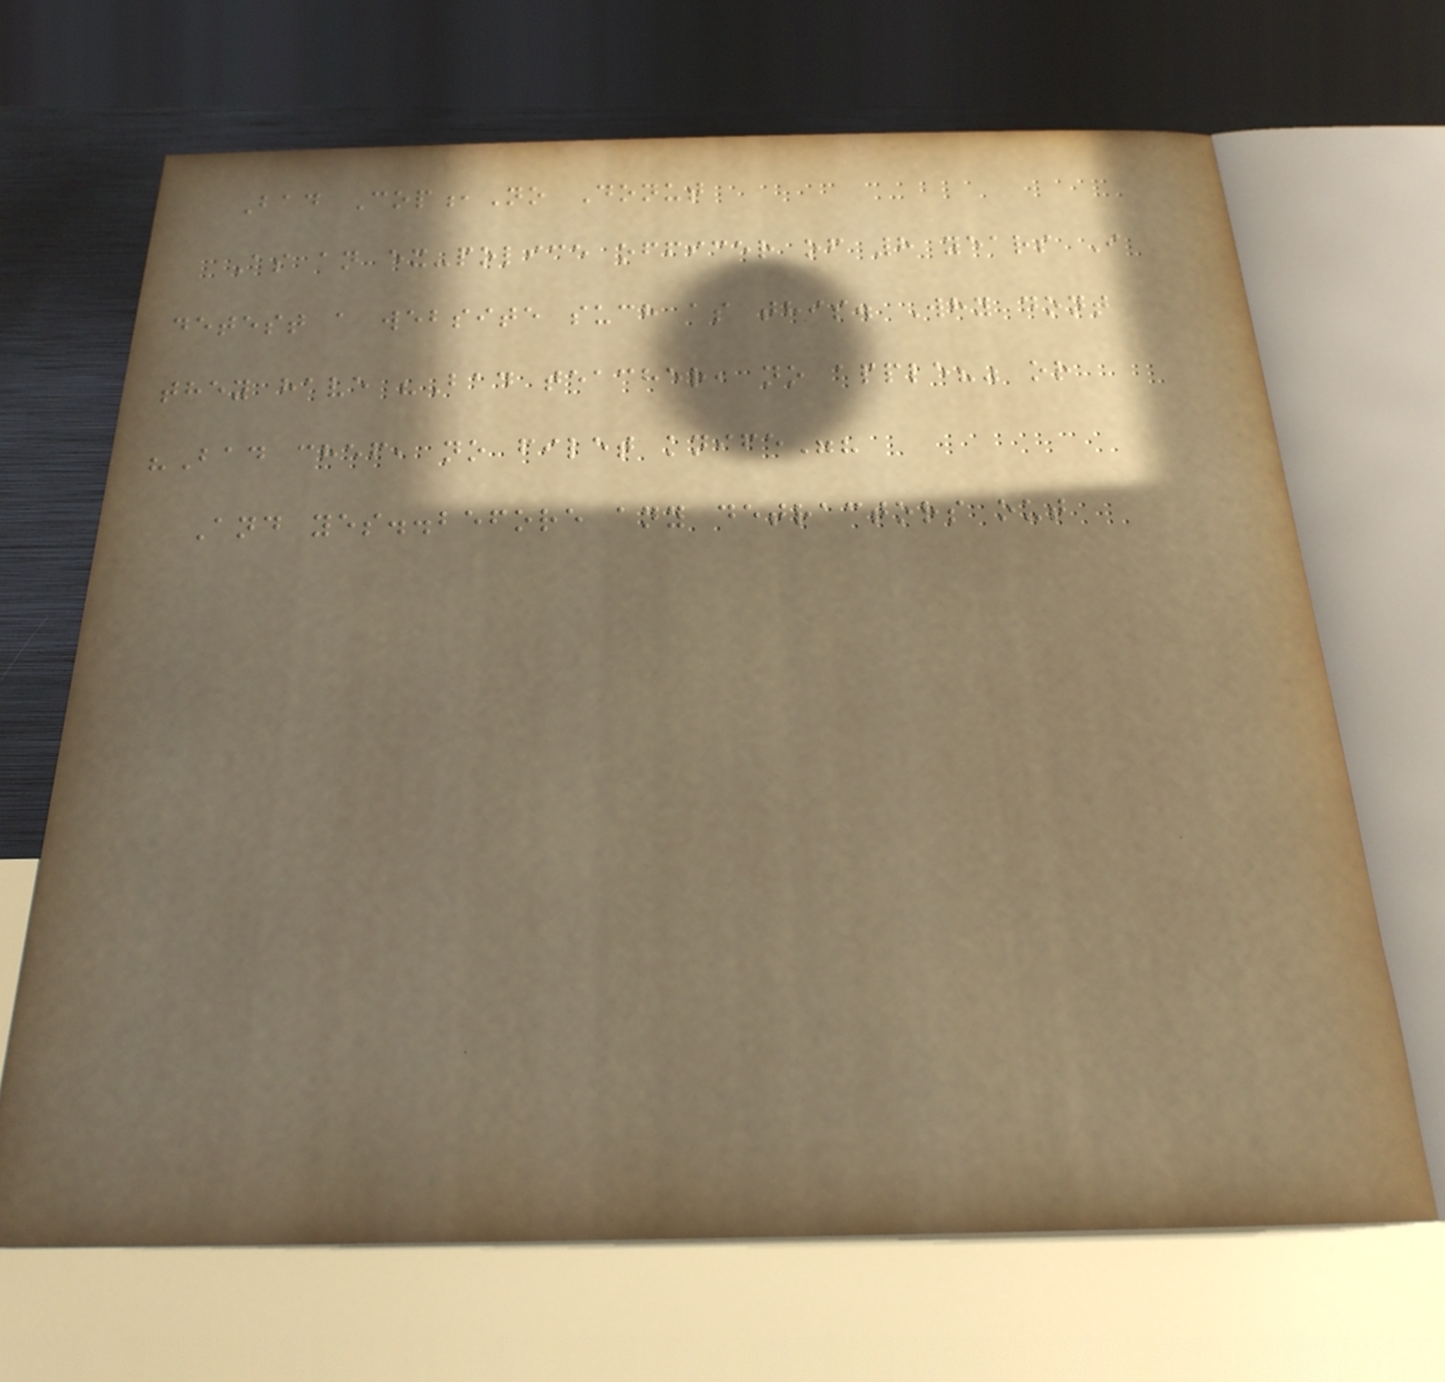Bad Cop,No Donut
As an ex-police officer of 8 years I
detest a website such as this. Why dont
they have "Bad teacher, no apple?" or
"Bad chef, no filet knife"?
And yes..before any detractors out
